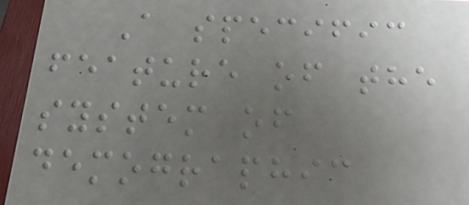A specific
feature of the
system of
demographic
